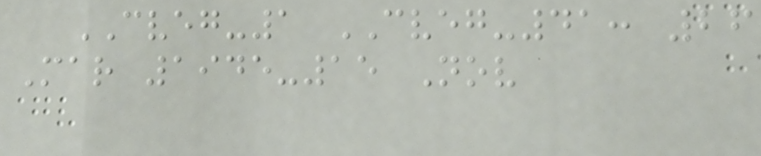CVEG-1 CVEG-41: 26
Mar 1945-15 Nov
